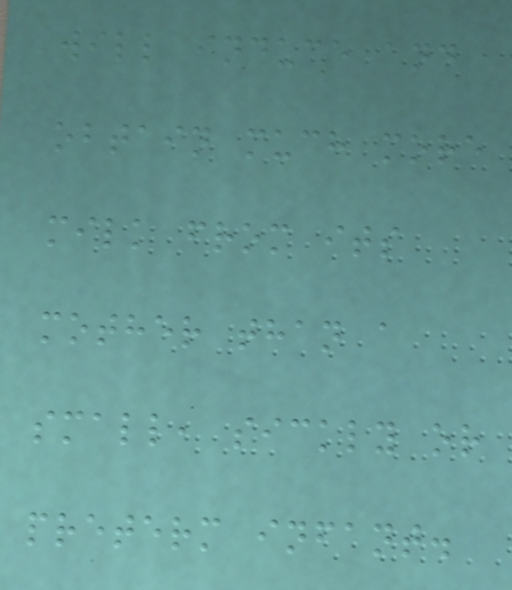will induce and
obtain much more
milk from its
mother than a
small, sickly or
preterm infant.
